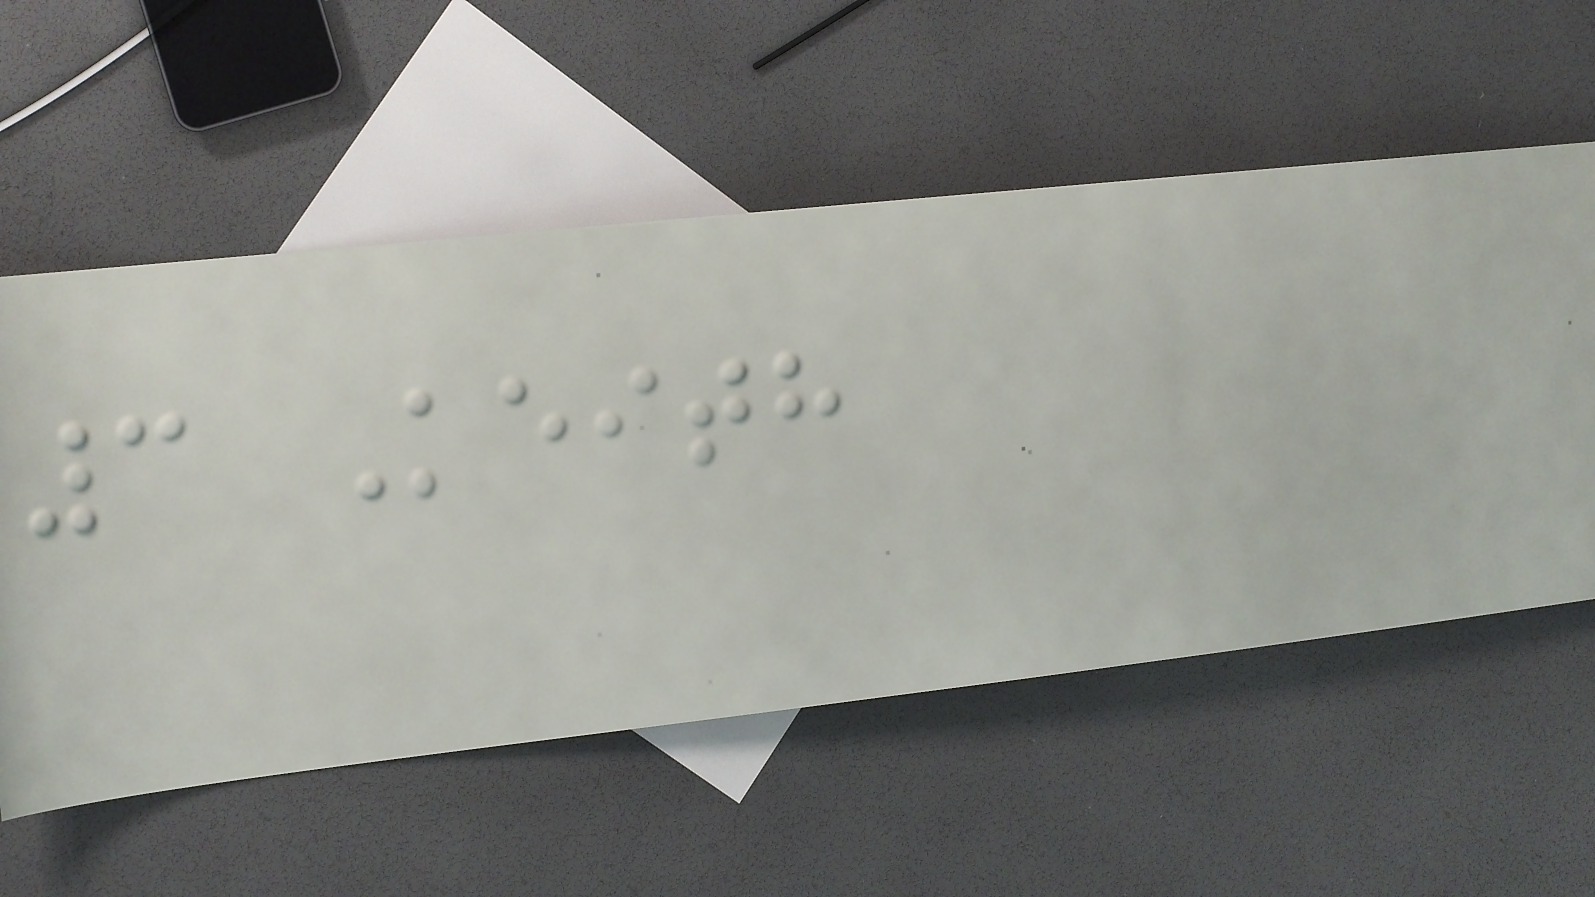3 Keith
